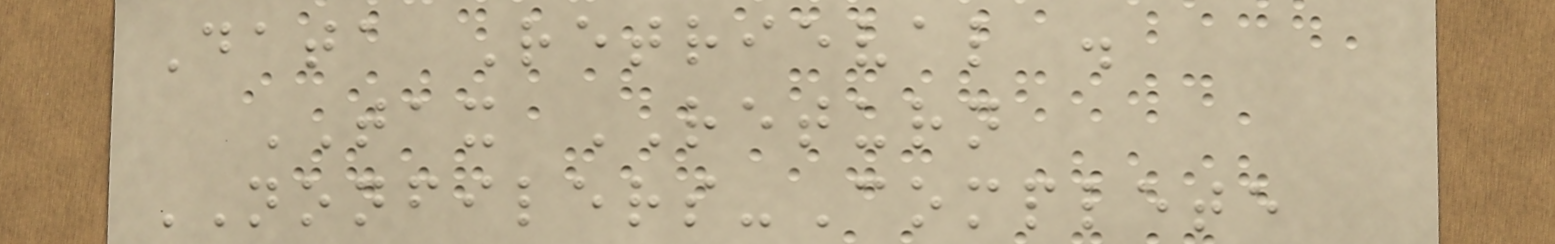Data Retrieval .
TAX RETURN
NONFILERS-Complete
